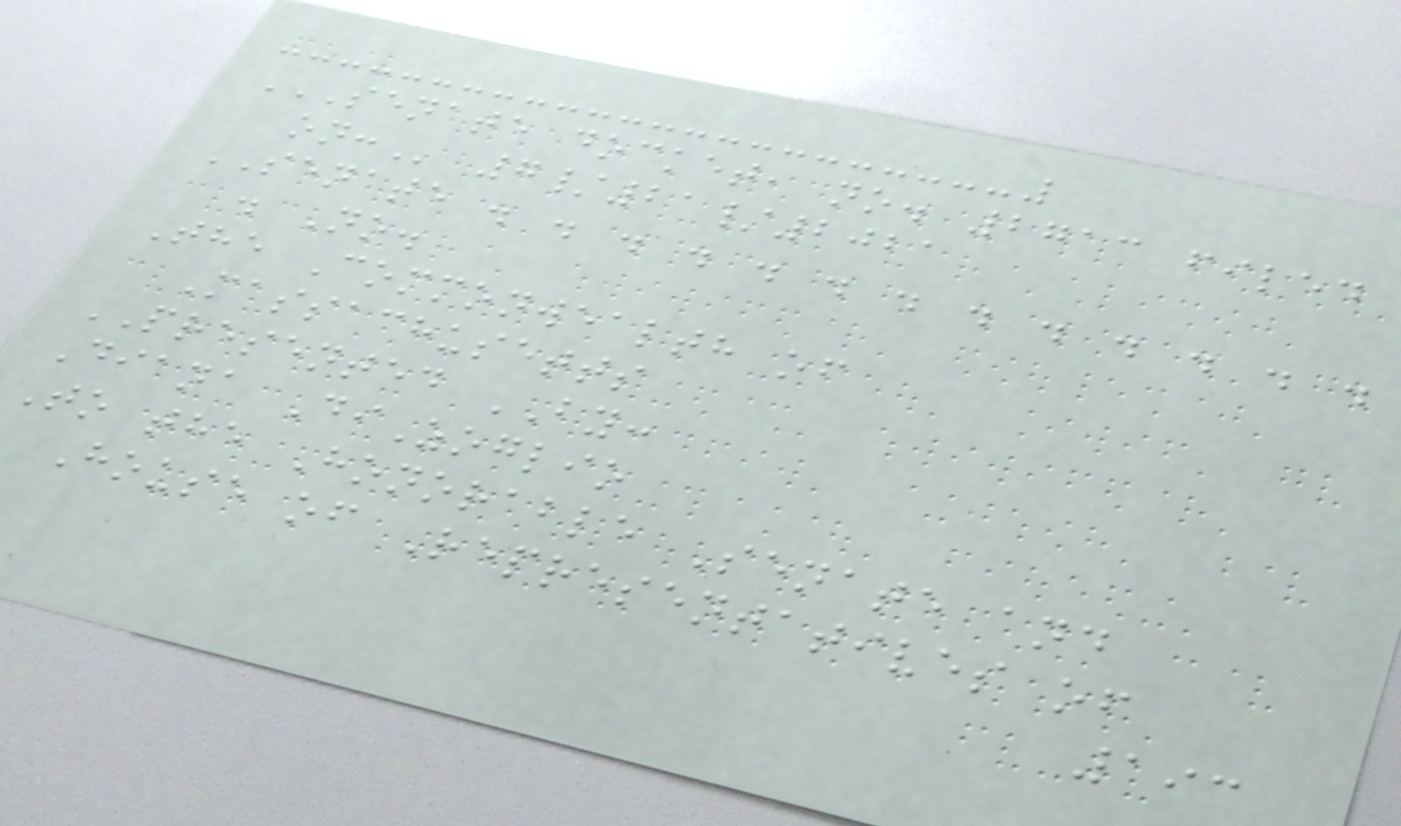SENATE DOCKET, NO. 2713 FILED
ON: 7/21/2021
SENATE . . . . . . . . . . . . .
. No.
The Commonwealth of
Massachusetts
PRESENTED BY:
Diana DiZoglio
To the Honorable Senate and
House of Representatives of
193
